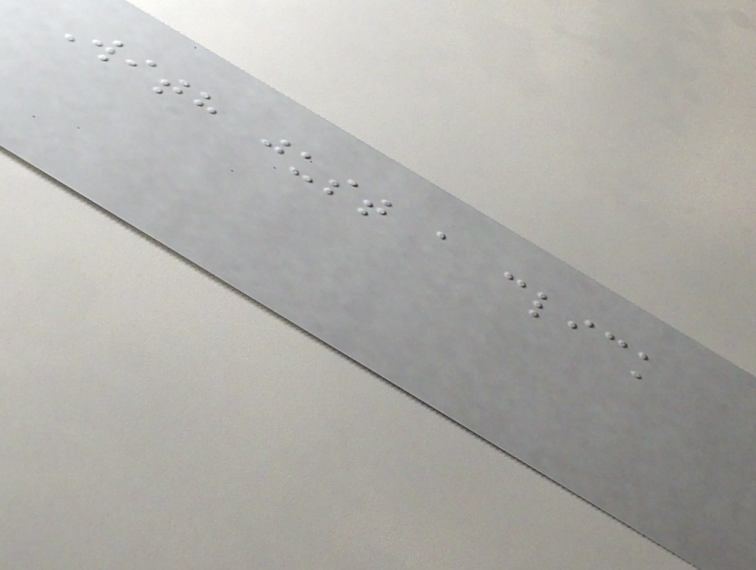With just a click
